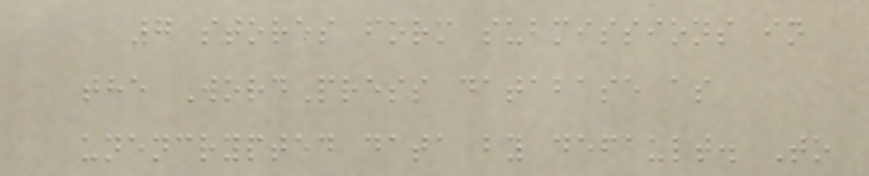7 stores form submissions in
the WordPress database as
unencrypted data by default. To
